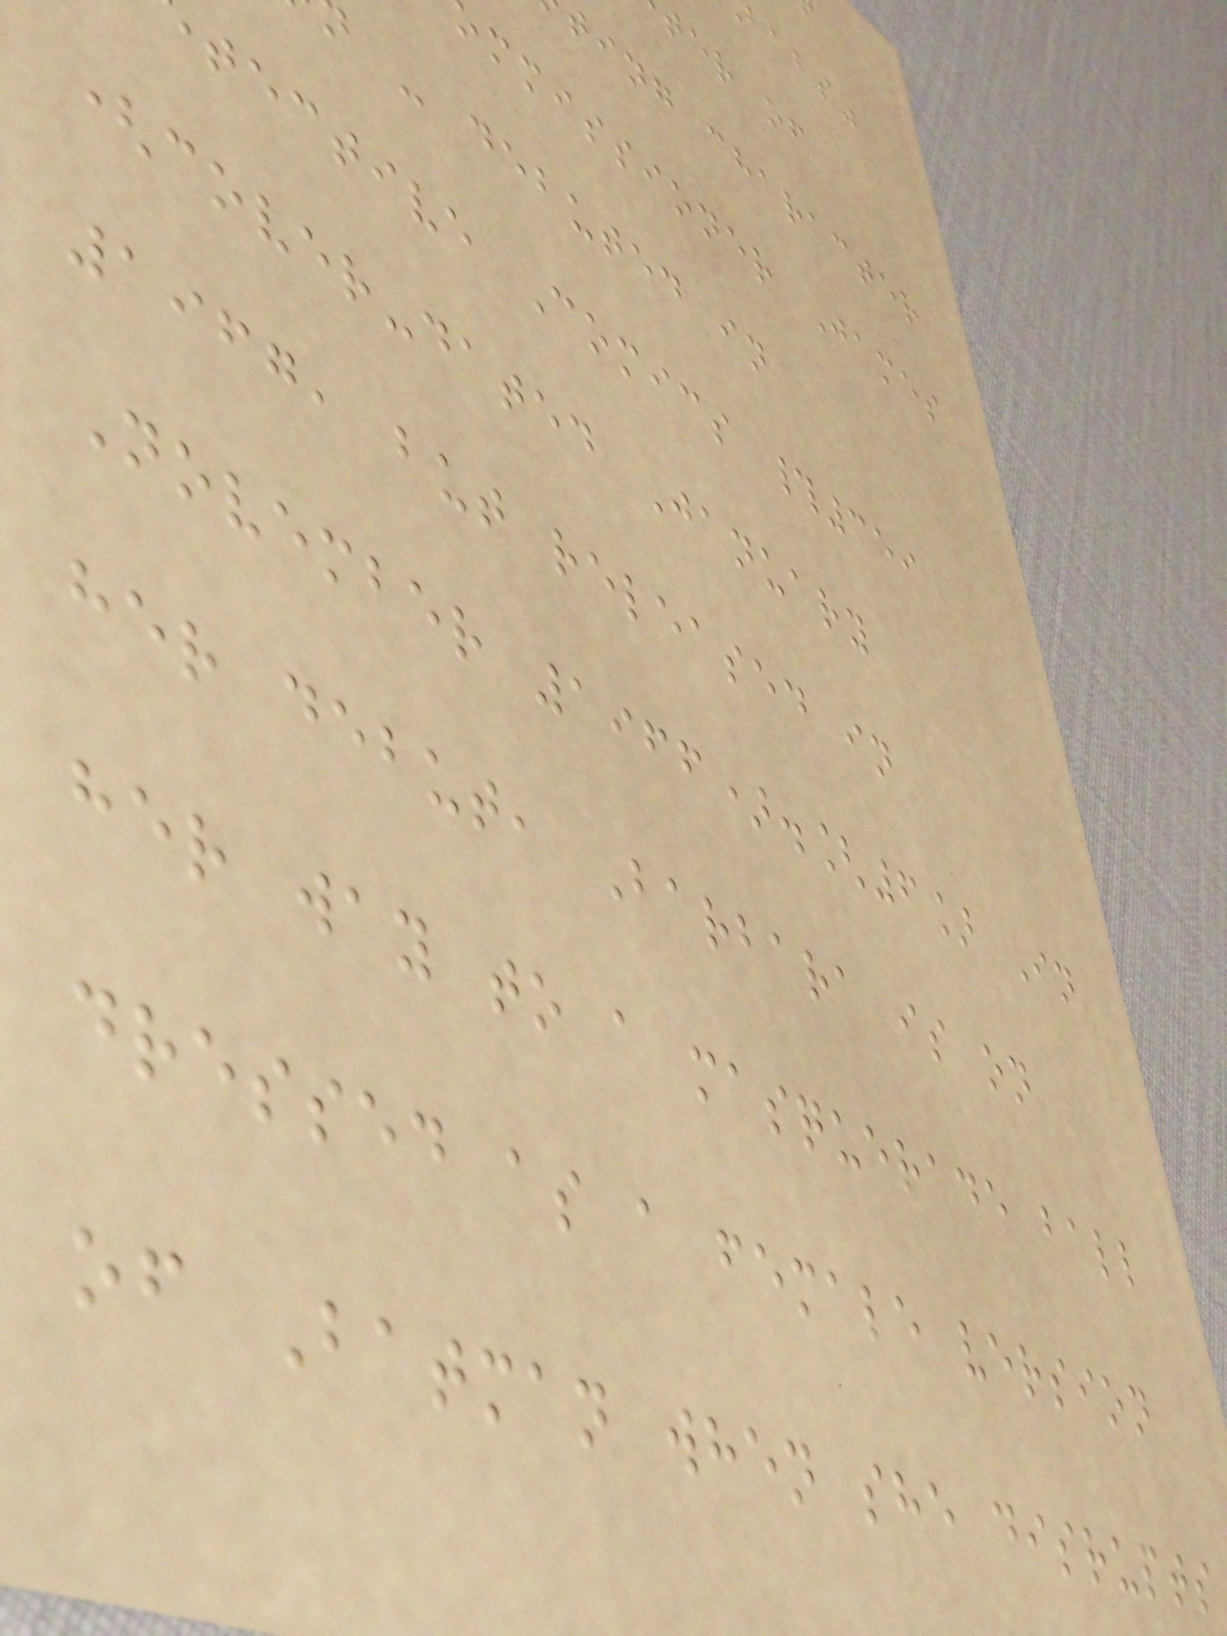ter of
ting character
mmissioner James
- debuted in
tective Comics #359
(cover-dated January
1967, but released in
November 1966).[6] In
her debut, Barbara is on
her way to a masquerade ball
dressed as a female version
of Batman when she disrupts
